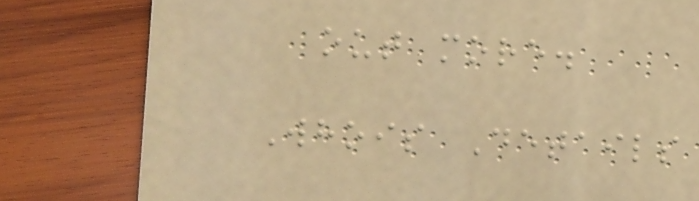out more.
Whois Details
